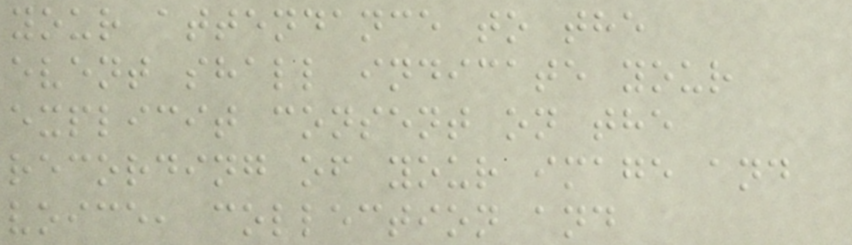your attendance to the
event shall indicate your
explicit consent on the
recording of your image and
voice, collection and
